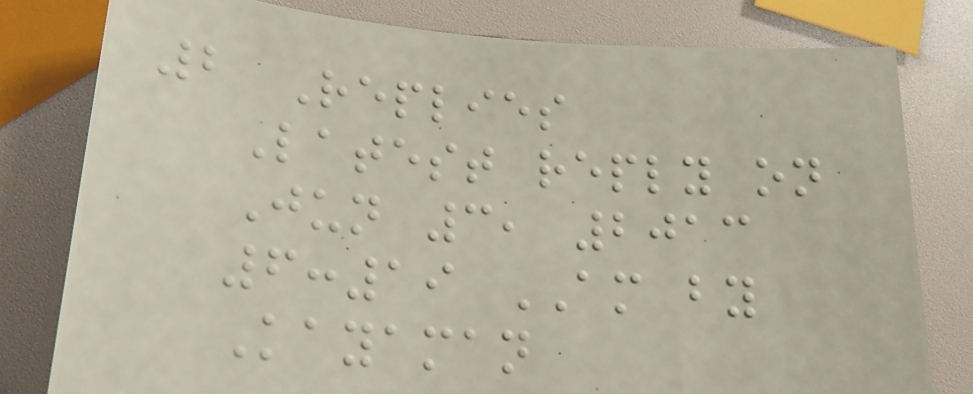2 Replies
Latest reply on
Jun 3, 2013
6:19 AM by
Kayaman
